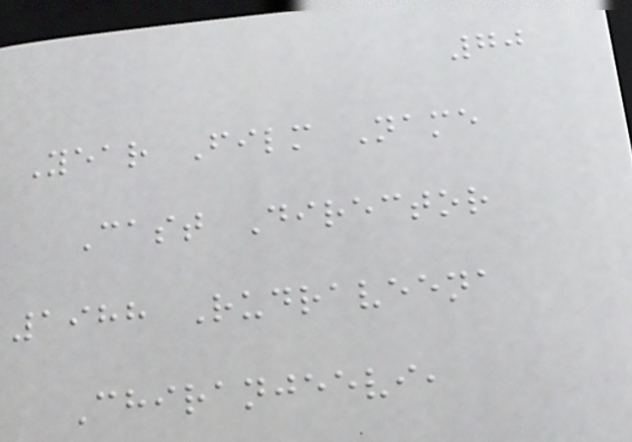70
Year Film Name
Cast Director
1988 Rudraveena
Chiranjeevi,
